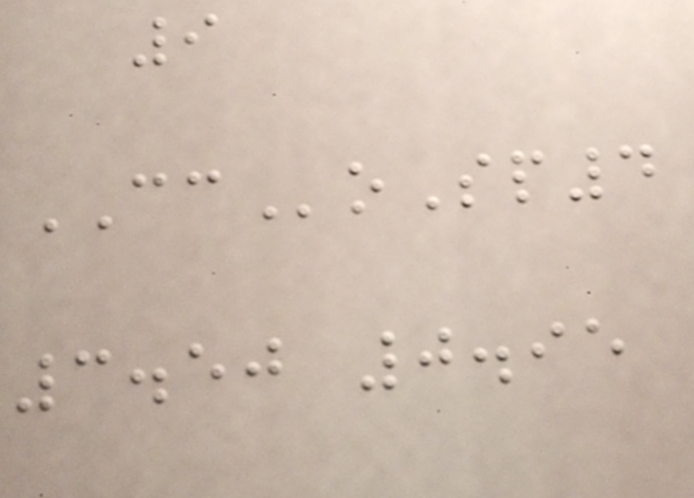9
CCoSp4
3.50 0.95
